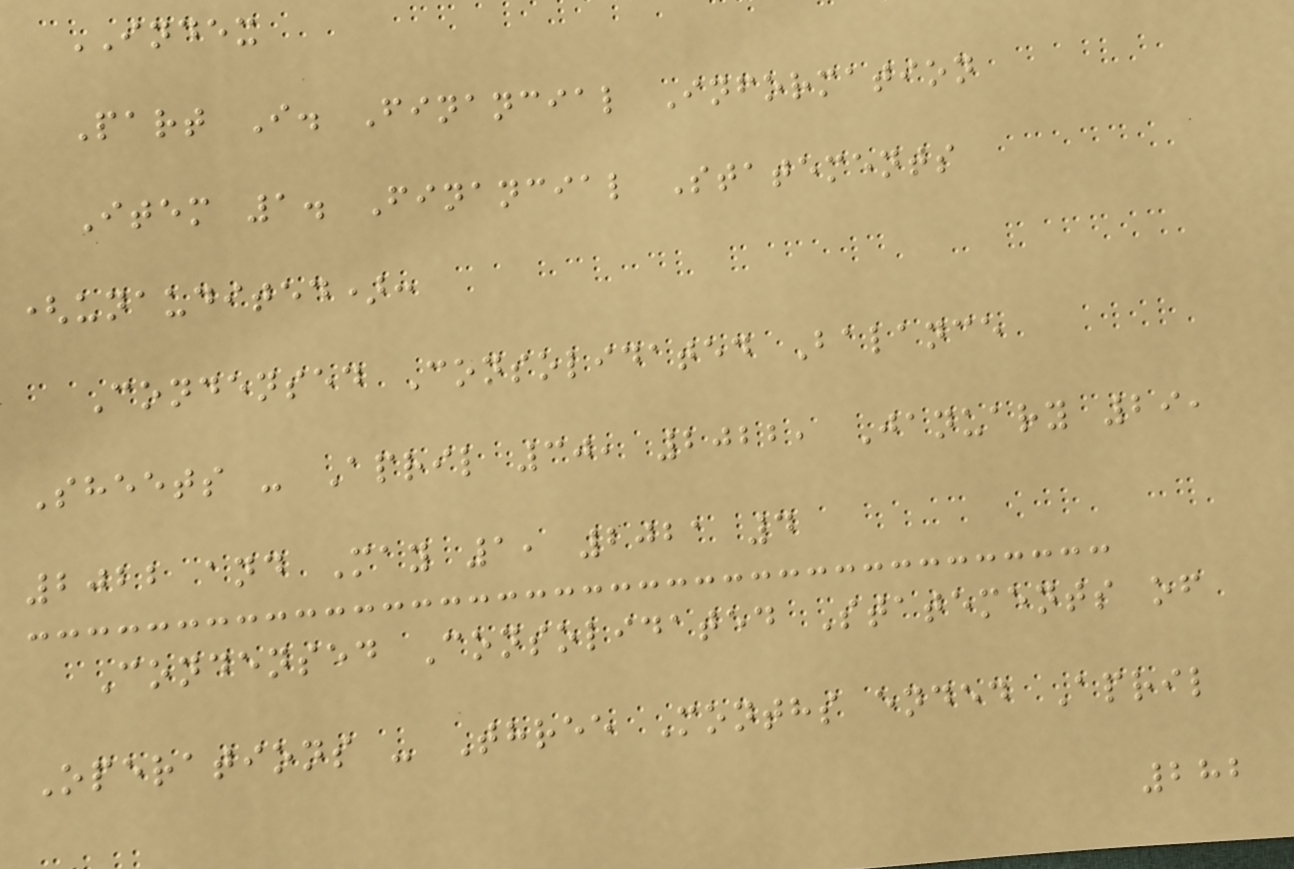INDEX
Part I. Financial Information
Item 1. Financial Statements
(unaudited):
Condensed Consolidated Balance
Sheets - April 30, 2022, January 29,
2022 and May 1, 2021 4
Condensed Consolidated Statements of
Operations - Three Months ended April
282
